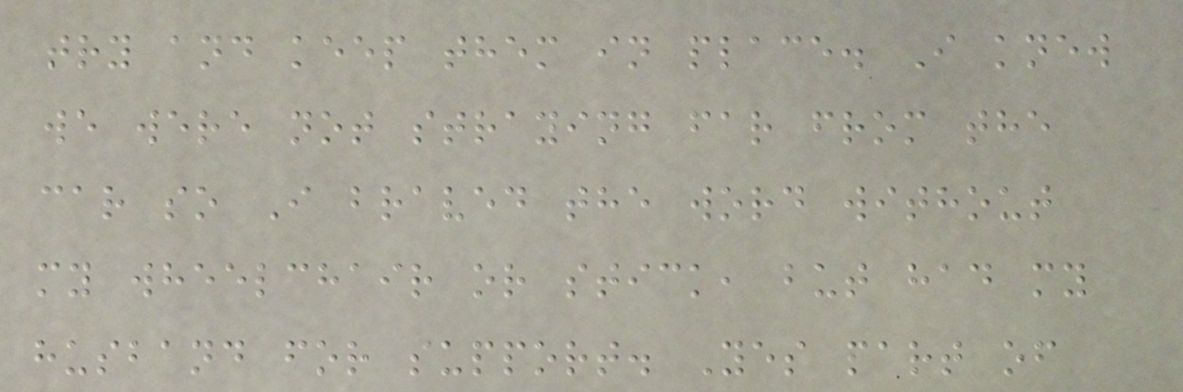try and keep them in place. I knew
we were not straying far from the
car so I braved the word without
my wheelchair or stick, but had my
husband for support. Yes part of
